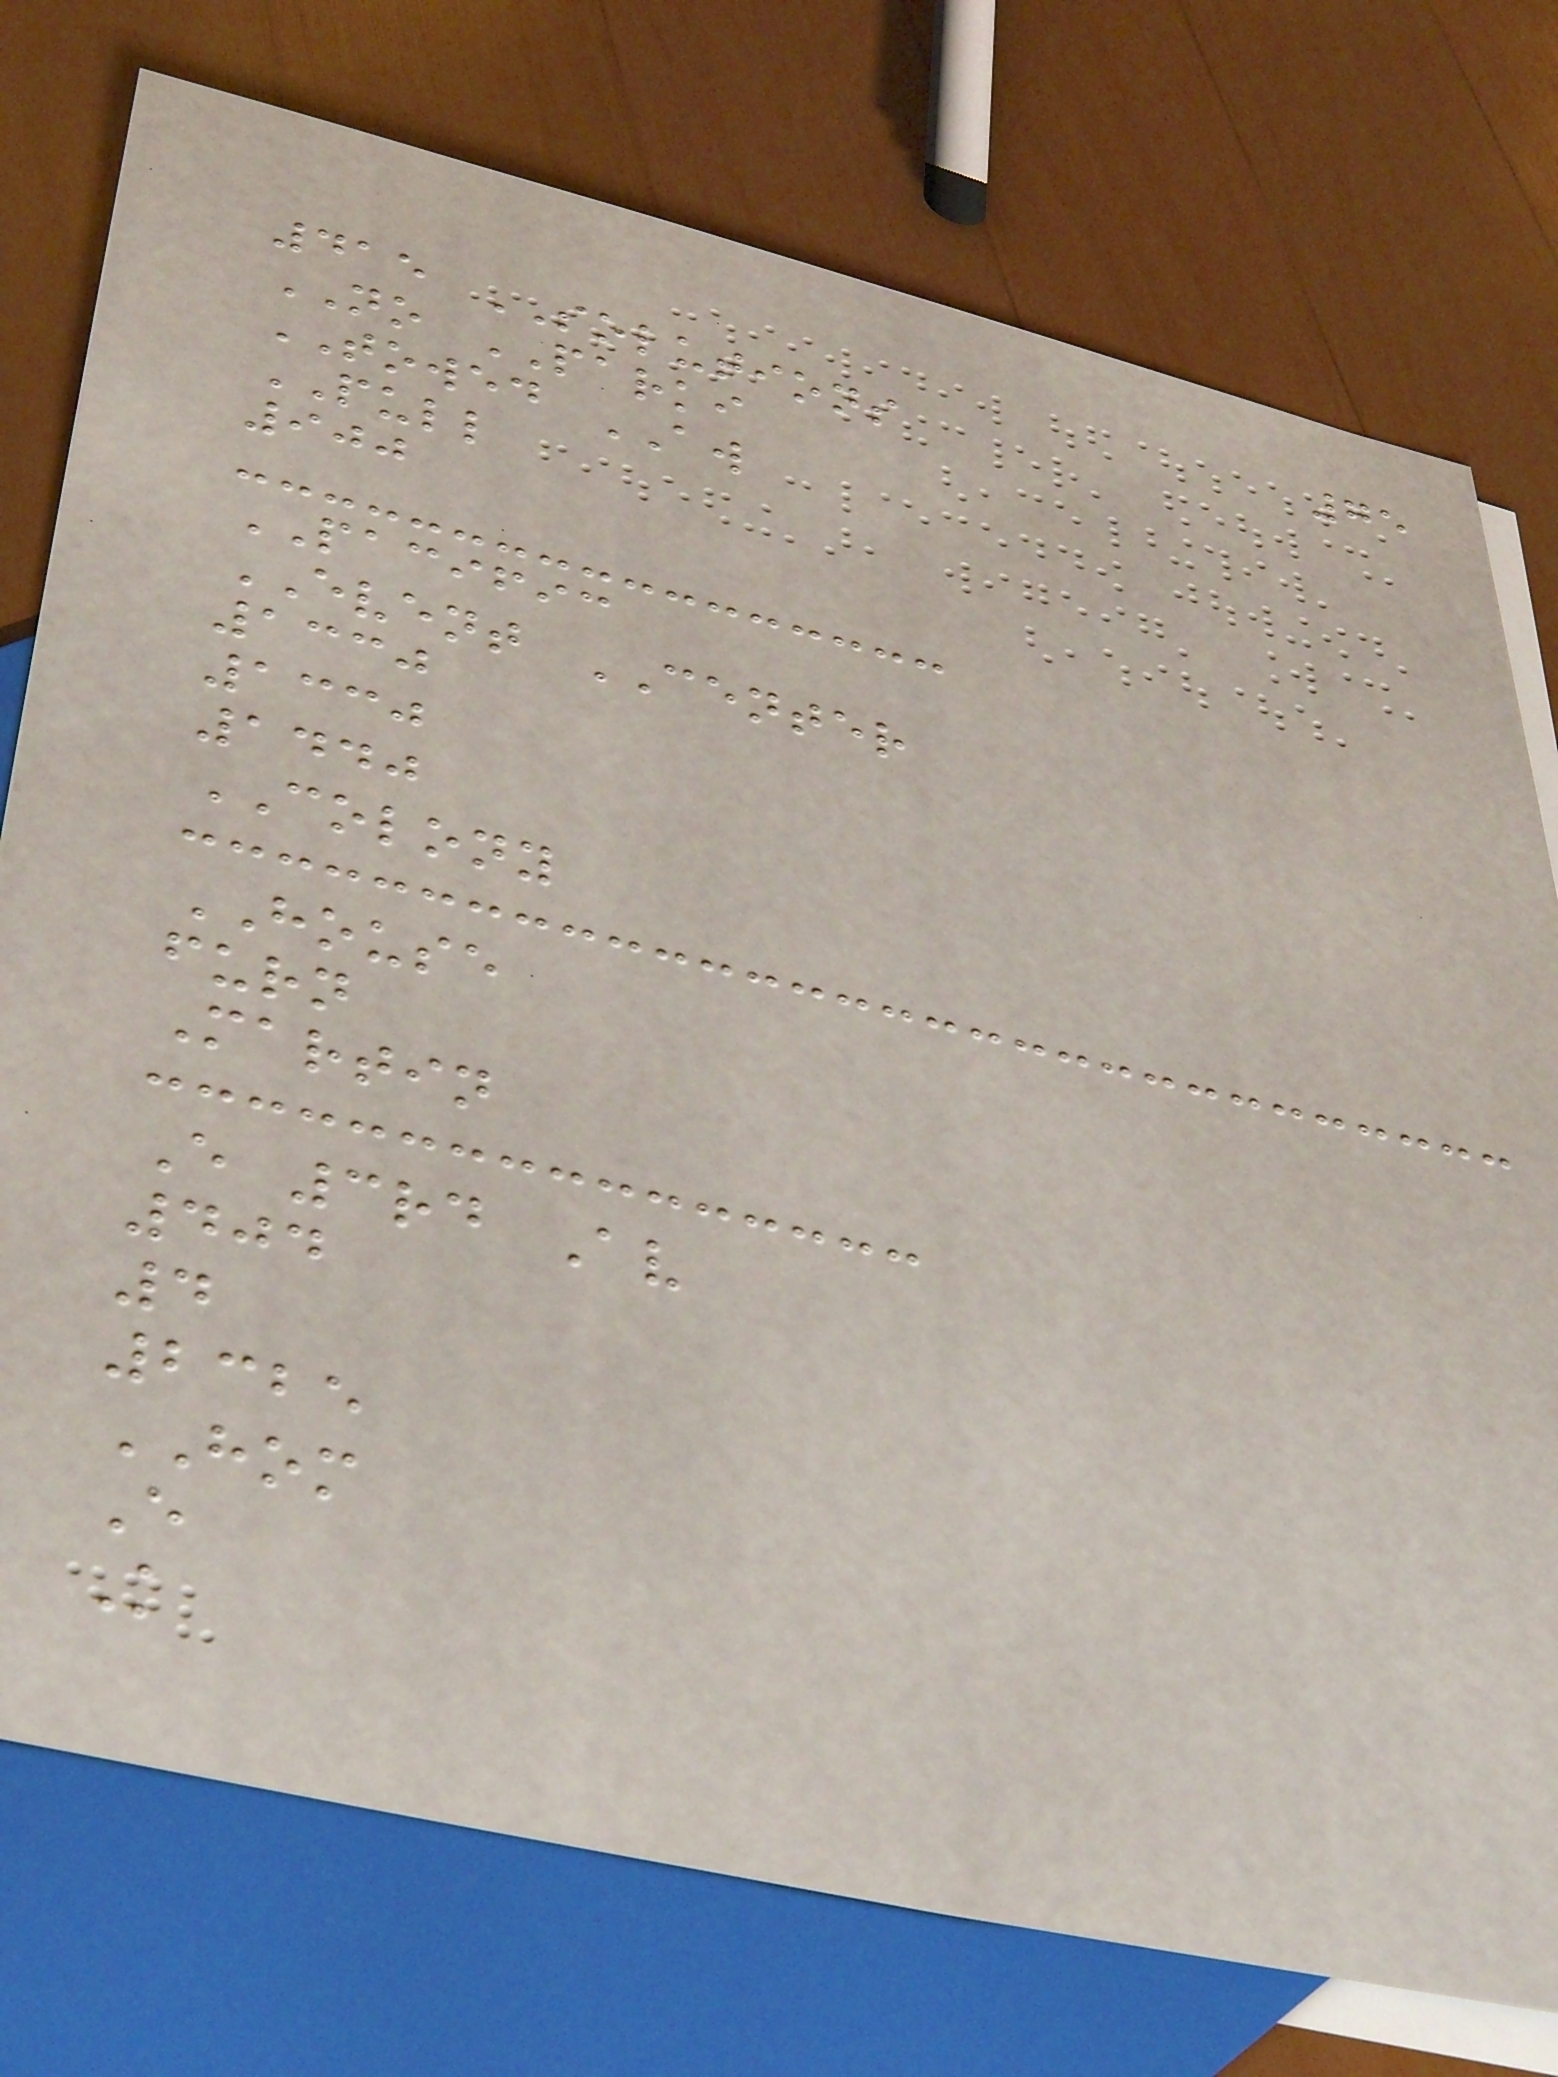75
415 SOLUTIONS
NO PARKI
TOWED AW
PULL
900
PACIFIC
EVENT CENTER
1330
1330
1440
COLONY
HOUSE
furn
Martin
E 3rd Av
404
4
2325
HOM
E
K
